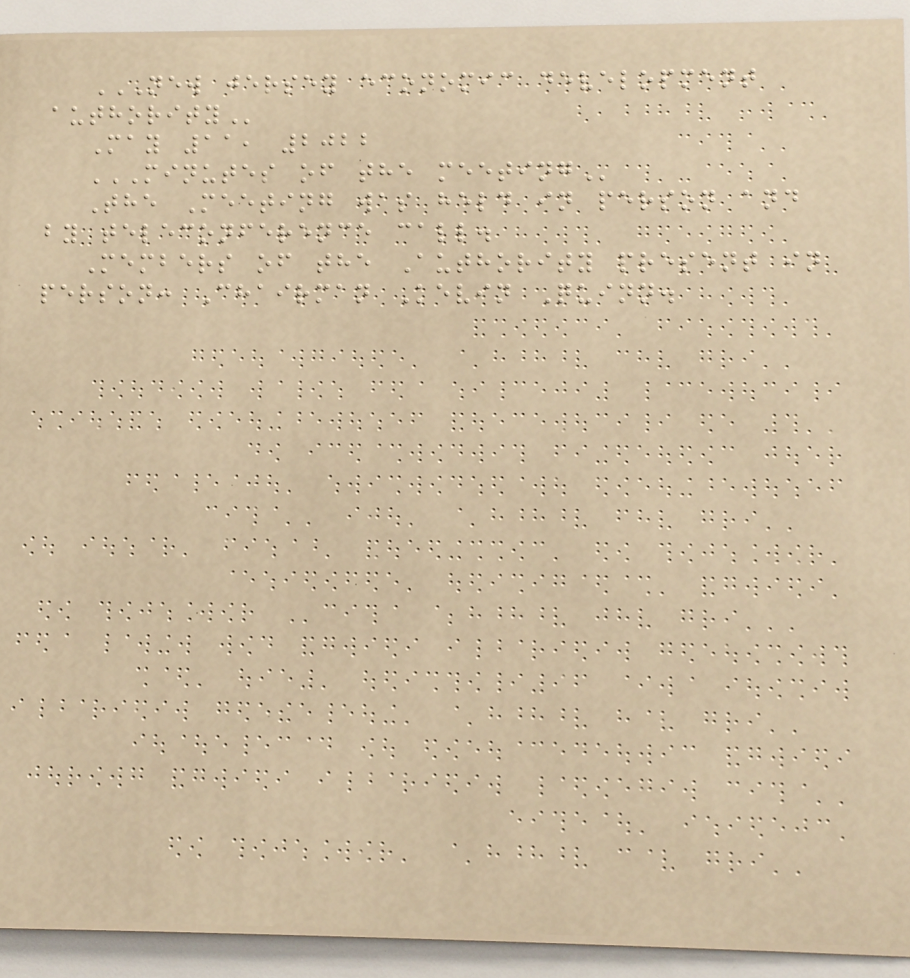NEW JERSEY ECONOMIC DEVELOPMENT
AUTHORITY
May 11, 2022
MINUTES OF THE MEETING
The Meeting was held in person and
by teleconference call.
Members of the Authority present in
person: Chairman Kevin Quinn.
